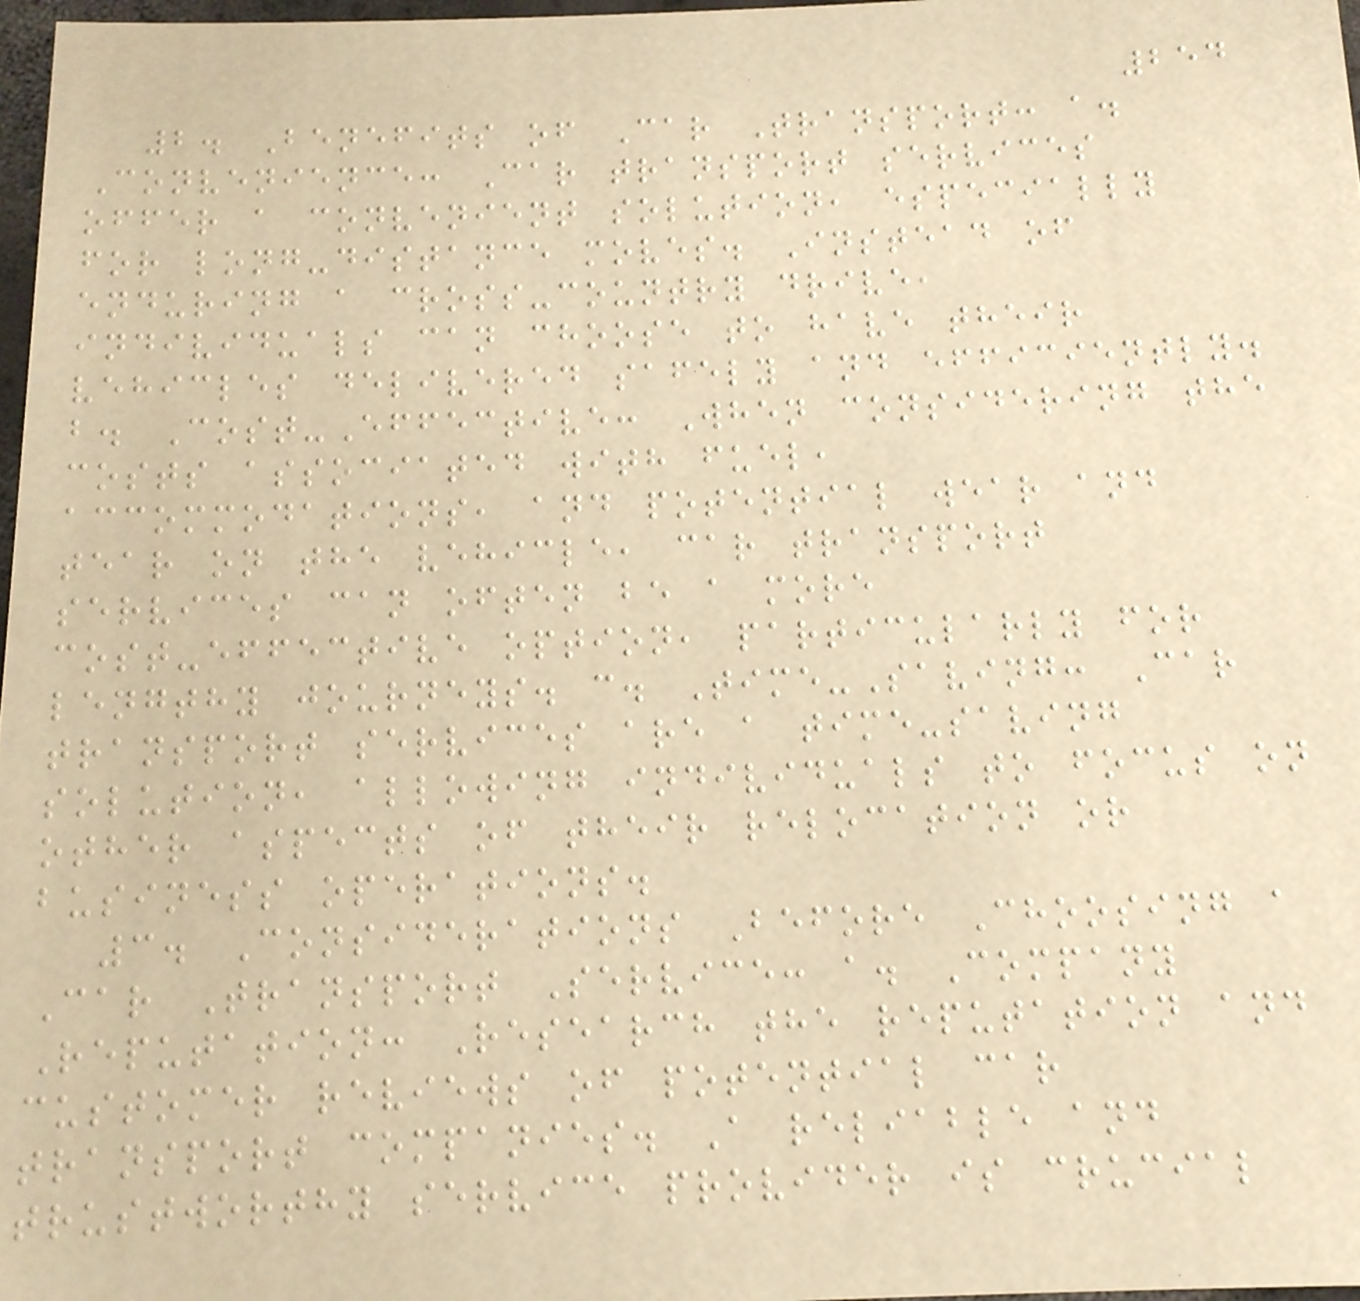254
2. Benefits of Car Transport: a.
Convenience: Car transport services
offer a convenient solution, especially
for long-distance moves. Instead of
enduring a cross-country drive,
individuals can choose to have their
vehicles delivered safely and efficiently.
b. Cost-Effective: When considering the
costs associated with fuel,
accommodations, and potential wear and
tear on the vehicle, car transport
services can often be a more
cost-effective option, particularly for
lengthy journeys. c. Time-Saving: Car
transport services are a time-saving
solution, allowing individuals to focus on
other aspects of their relocation or
business operations.
3. Considerations Before Choosing a
Car Transport Service: a. Company
Reputation: Research the reputation and
customer reviews of potential car
transport companies. A reliable and
trustworthy service provider is crucial
